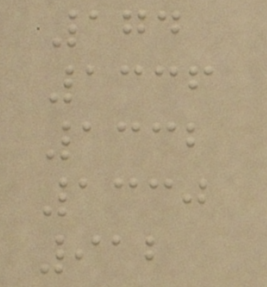174
1336
1332
1330
912
